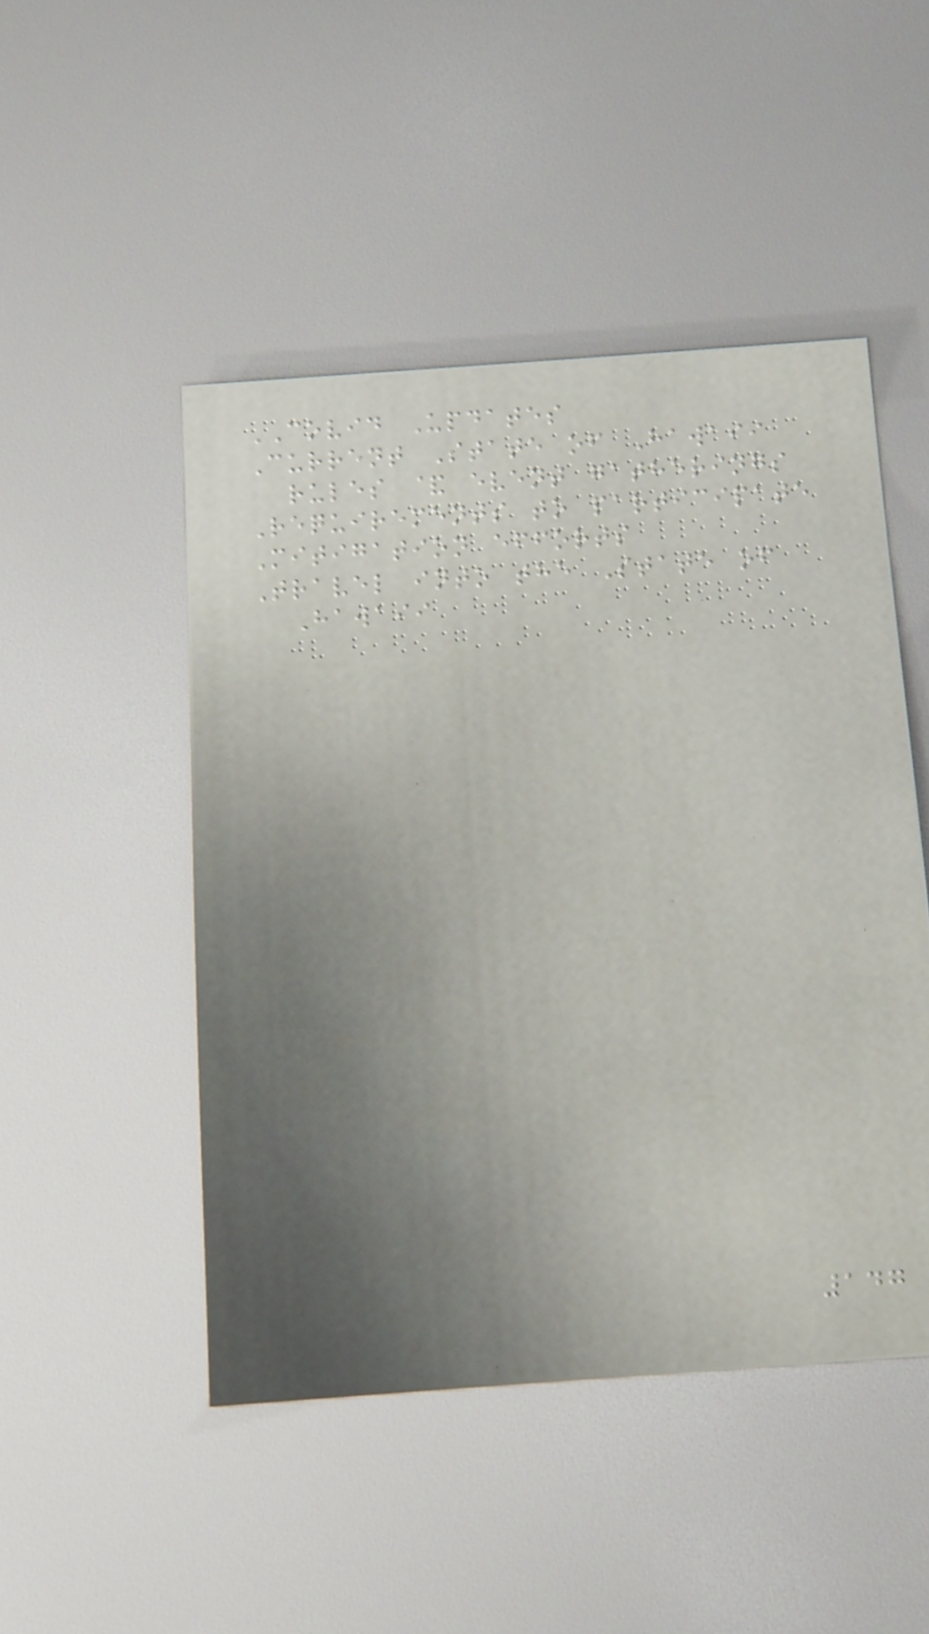COVID Updates
Current State of Hawaii
rules & event gatherings
Requirements to participate
Mitigation efforts
Travel into the State of
Hawaii
147
